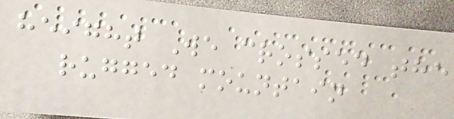height We crossed the
rugged mountain
